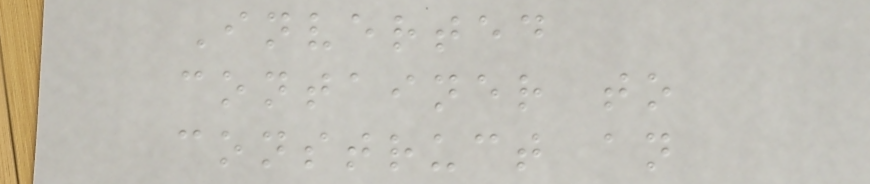Inverted
container to
construct an
